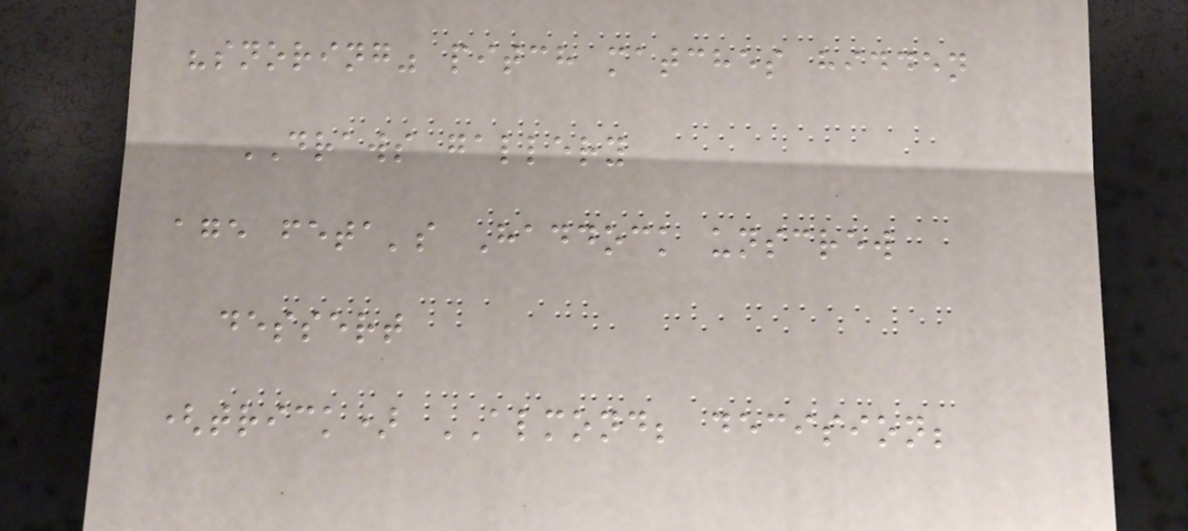"snoring" pitch matches hidden
DRAWS gallery
age feta's Haddock unscrew
dessert
(trick) ALMOND; decision;
